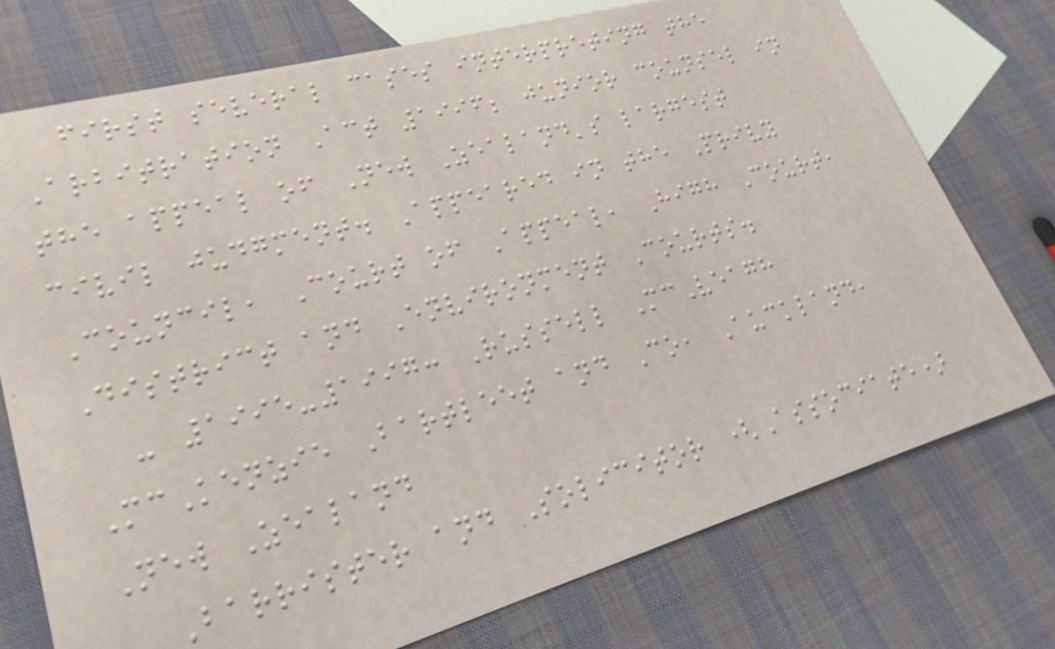first several cases interpreting the
Arbitration Act 1996; junior counsel in
the appeal of New Zealand's largest
civil judgment. Appeared in the Privy
Council, Court of Appeal, High Court,
District and Environment Courts.
- 1995-1997: Russell McVeagh
McKenzie Bartleet and Co, Auckland,
New Zealand
Barrister and Solicitor (Associate)
